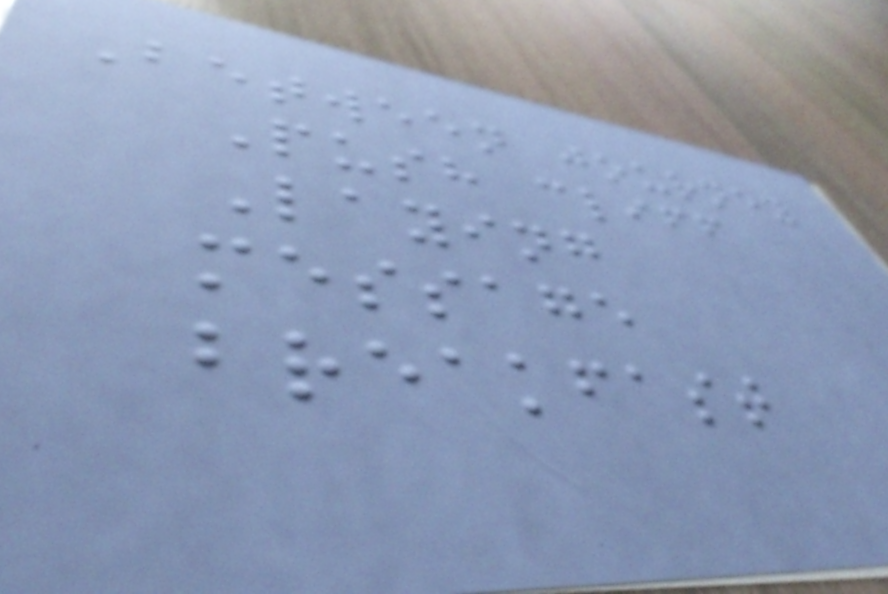Between journey
Push cliff
Laying
message
breakfast
